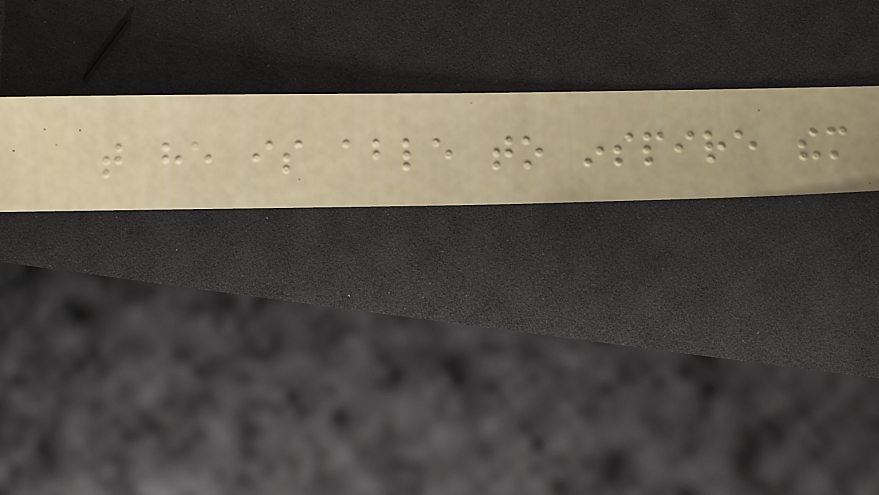that he is able to inspire them
